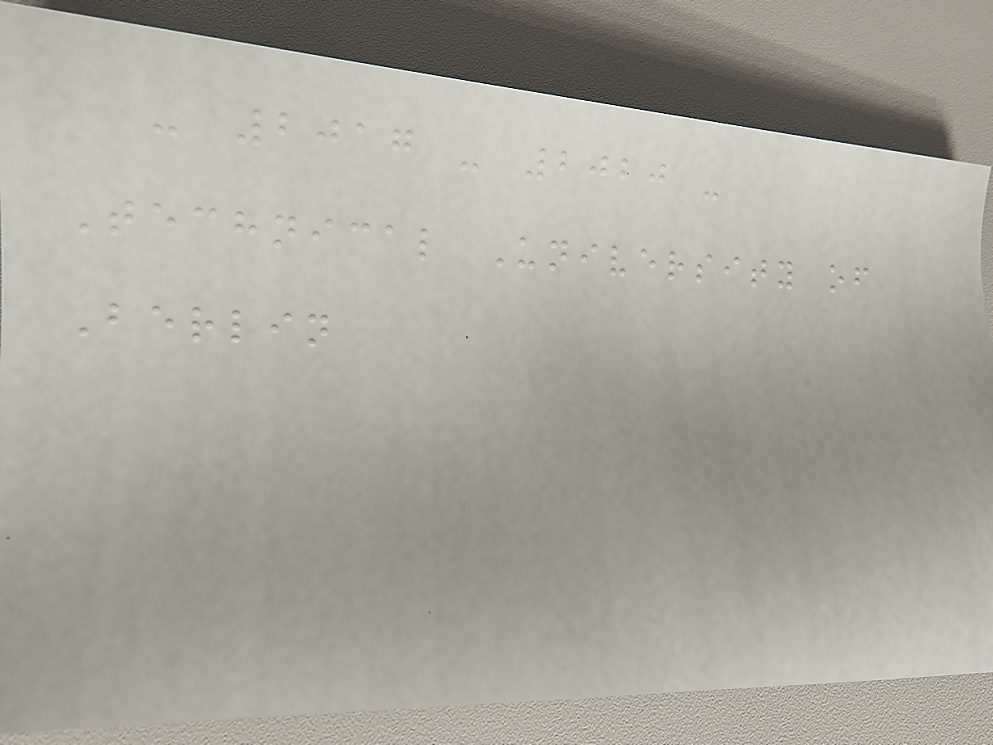- 2017 - 2020 -
Technical University of
Berlin
